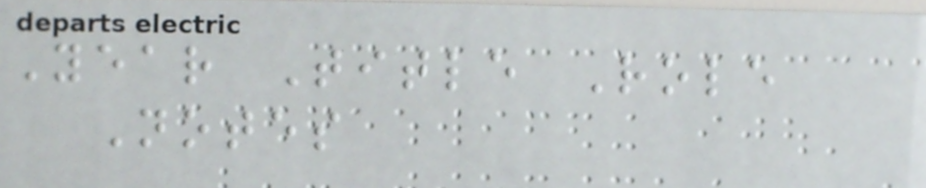Year Title Role
Notes
